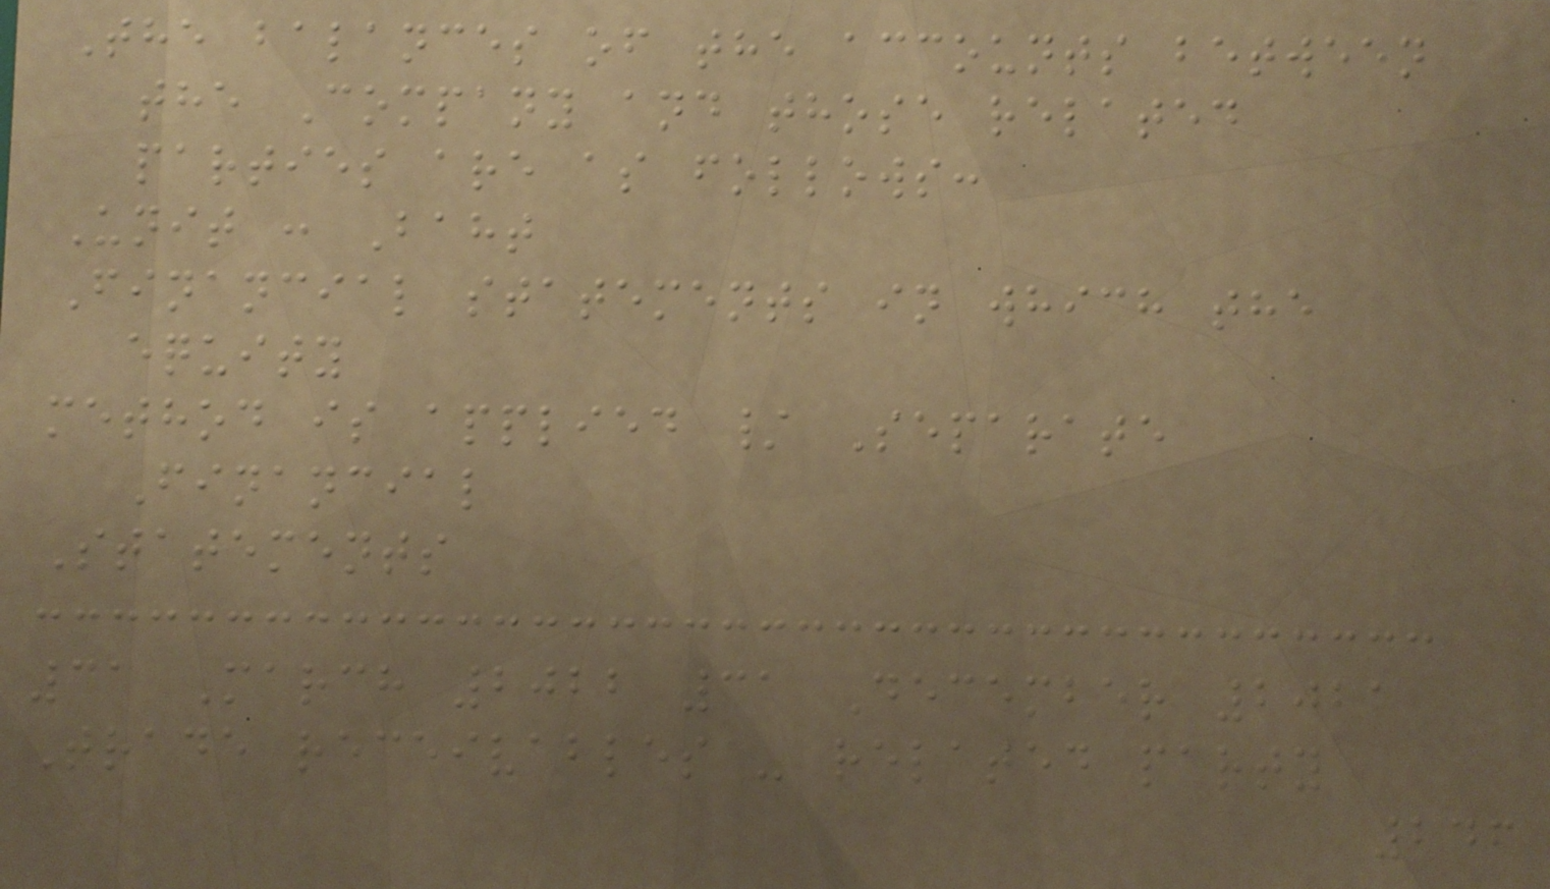The balances of the accounts between
the Company and those related
parties are as follows:
Unit : Baht
Financial statements in which the
equity
method is applied / Separate
Financial
Statements
31 March 2022 31 December 2021
Trade receivables - related party
246
